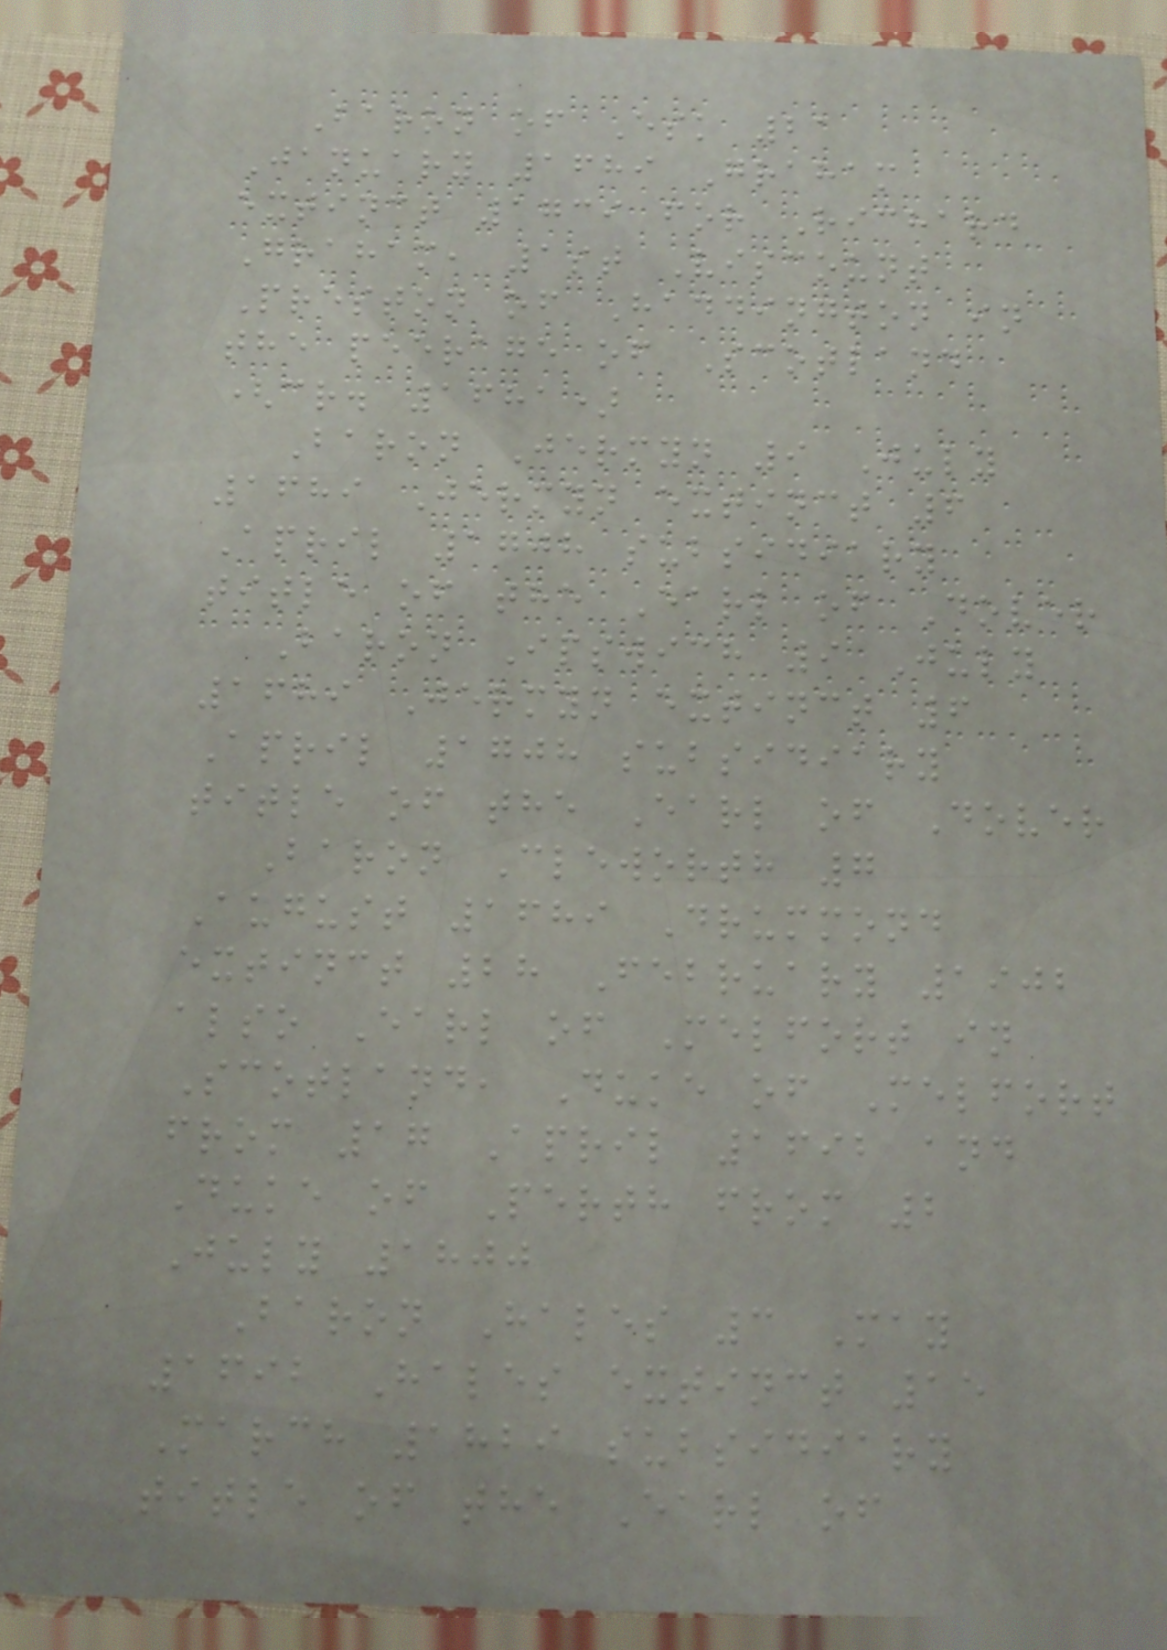Baron of Esk 21
January 1689 Graham
extinct 1739 for Richard
Graham, 1st Viscount
Preston of Haddington in
the peerage of Scotland
(cr. 1681)
Baron Jermyn 9 July
1689 Jermyn extinct 6
April 1708 subsidiary
title of the Earl of Dover
Baron Ipswich 9 July
1689 Jermyn extinct 6
April 1708 subsidiary
title of the Earl of Dover
Baron Cleworth 7
August 1689 Drummond
extinct 28 February 1902
also Earl of Melfort in
Scotland, Duke of Melfort
from 17 April 1692 and
Duke of Perth from 2
July 1800
Baron Hales 3 May
1692 Hales extinct 15
March 1829 subsidiary
title of the Earl of
